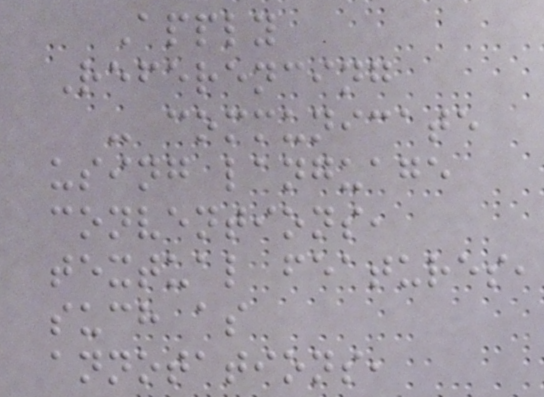Apply
Referencing
- communicate
using language
conventions,
textual features,
such as
annotations,
